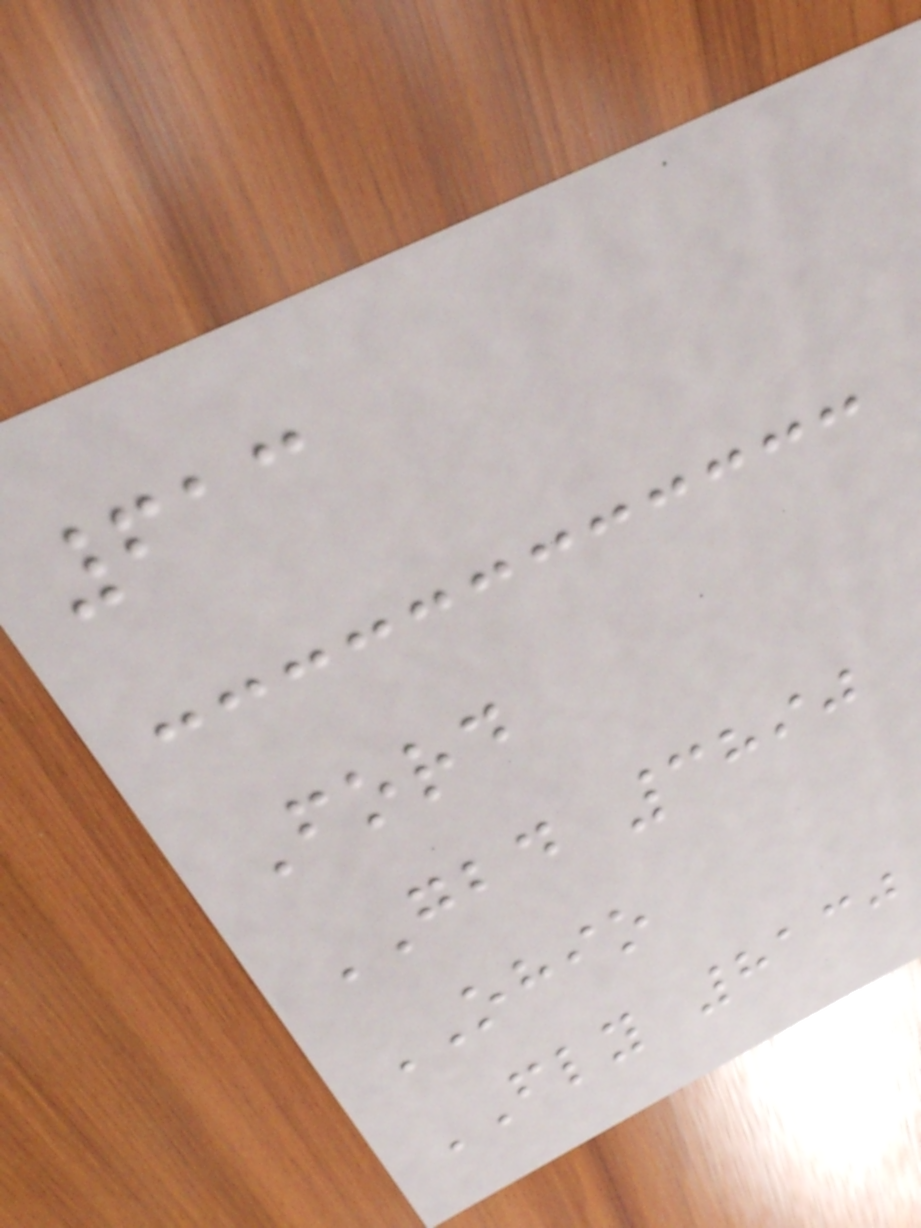613
Ford
GBD 3890
OHIO
FLY 8130
